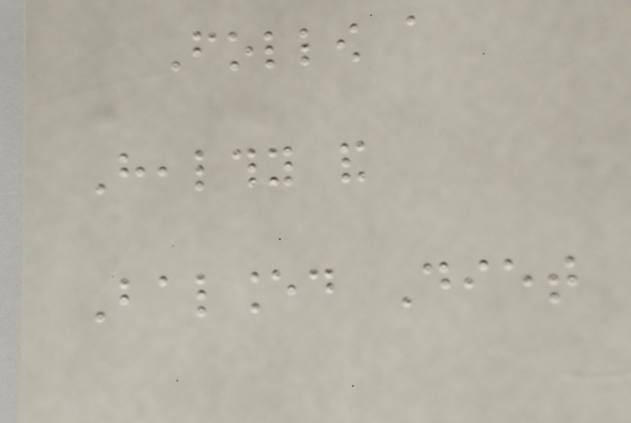Follow a
Healthy and
Balanced Diet
